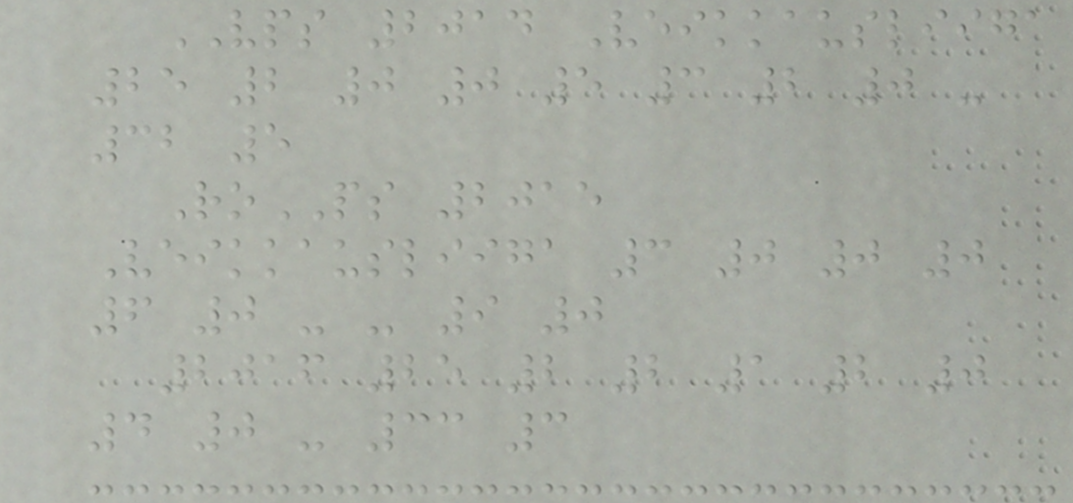VPS 2014 Veikkausliiga
25 2 0 0 5 3 2 0 -
32 5
RoPS 2015
Veikkausliiga 3 0 0 0
6 0 - - 9 0
2016 25 2 2 1 2 0
4 0 - 33 3
